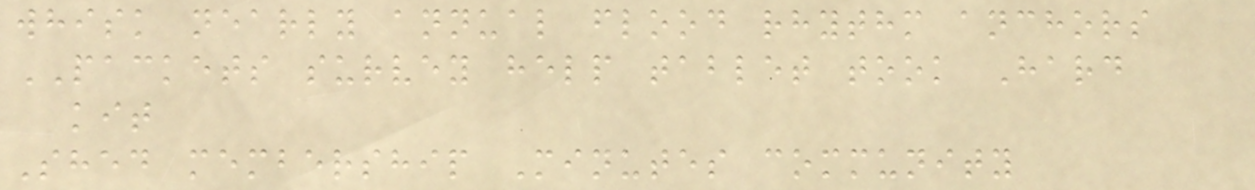whisk nearly annual flood rhythm anchors
PACKETS survey help tablet took Hard
kit
Shed membership Minutes community
